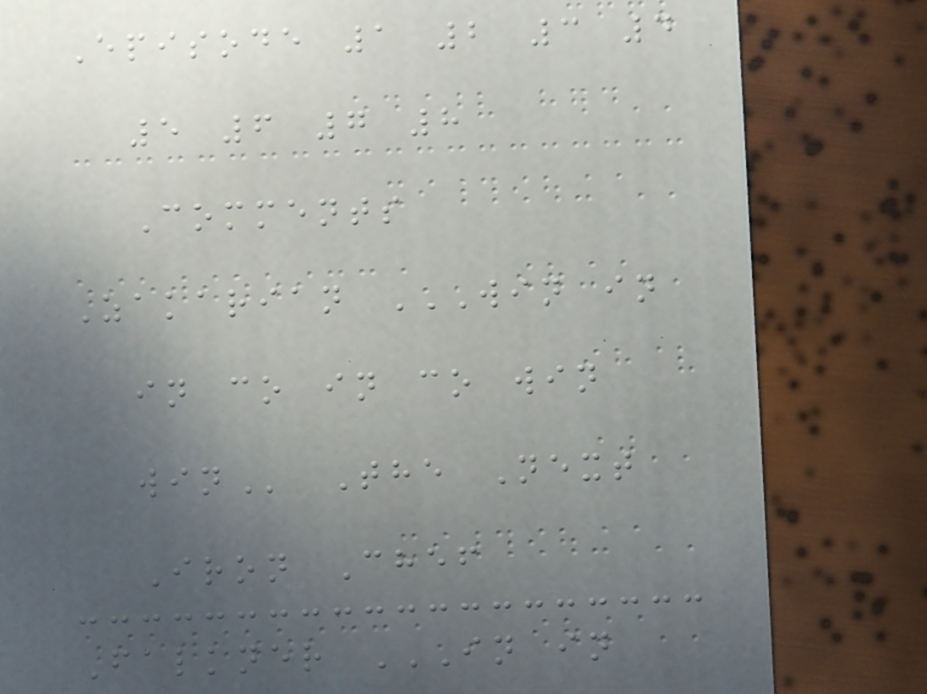Episode 1 2 3 4
5 6 7 8
Comments
Zakarian WIN IN
IN CO IN CO WIN
WIN The Next
Iron Chef
Falkner IN IN
